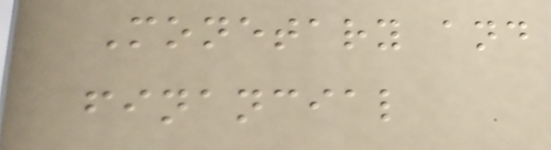Monetary and
financial
